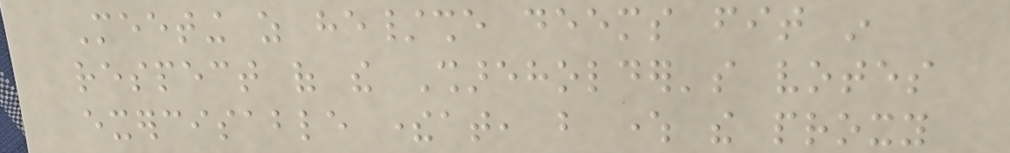Meeting as he/she deems fit in
respect of the Shareholder's votes
exercisable thereat, but where the proxy
